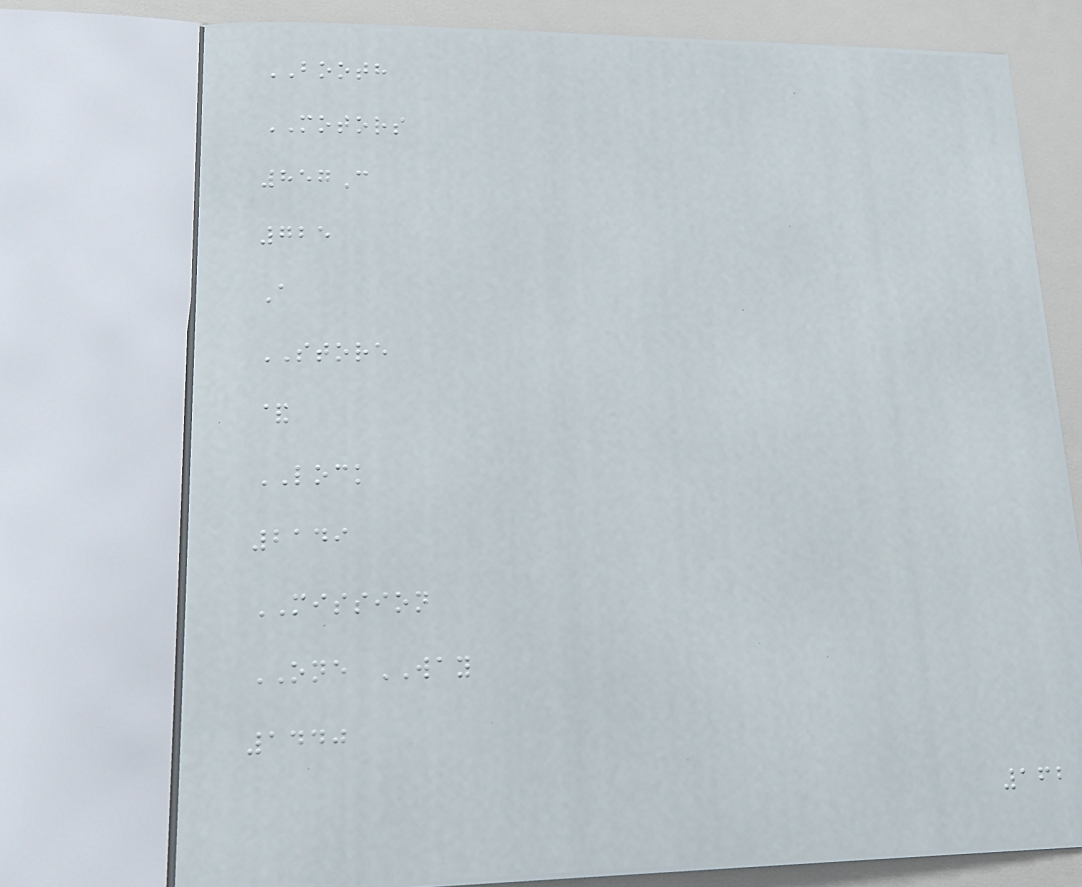BOOTH
MOTORS
857C
725
A
STORE
&
LOCK
2149
MISSION
ONE WAY
1440
162
